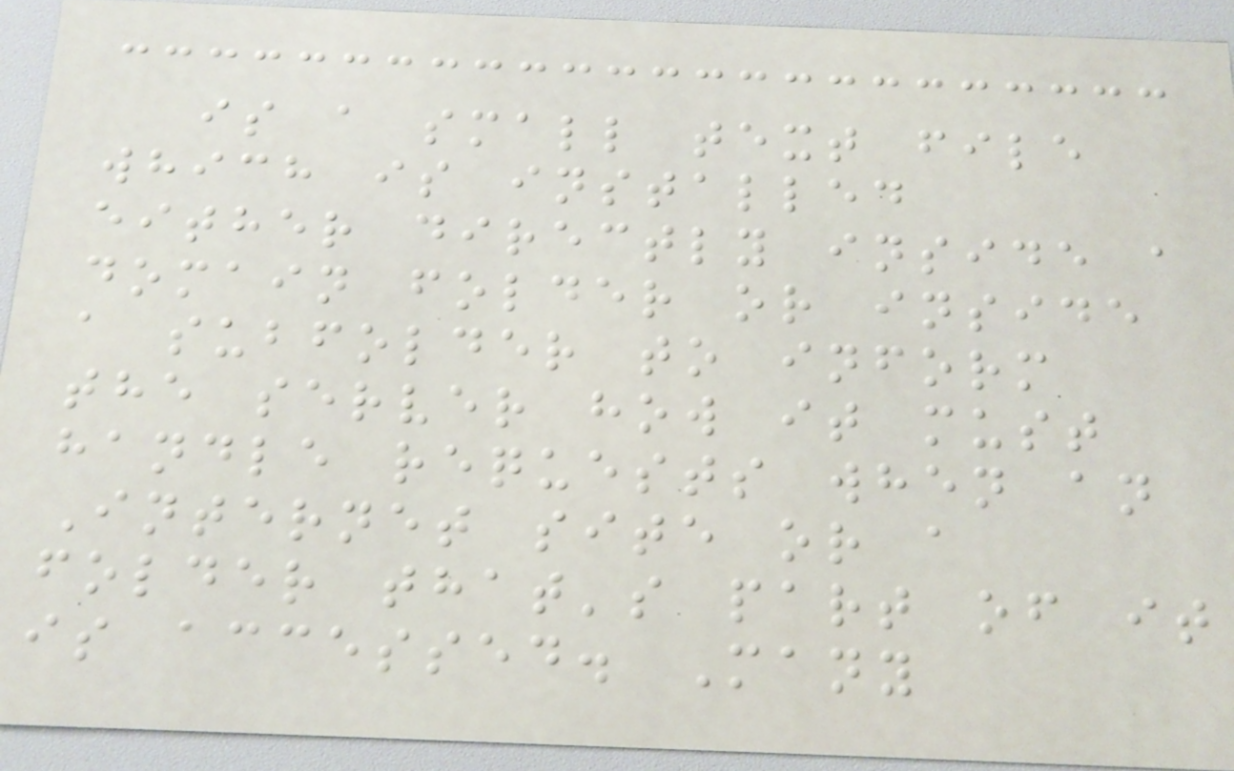is a small text file
which is installed
either directly inside a
domain folder or inside
a subfolder to inform
the server how it must
handle requests when an
Internet site or a
folder that's part of it
is accessed. Many
